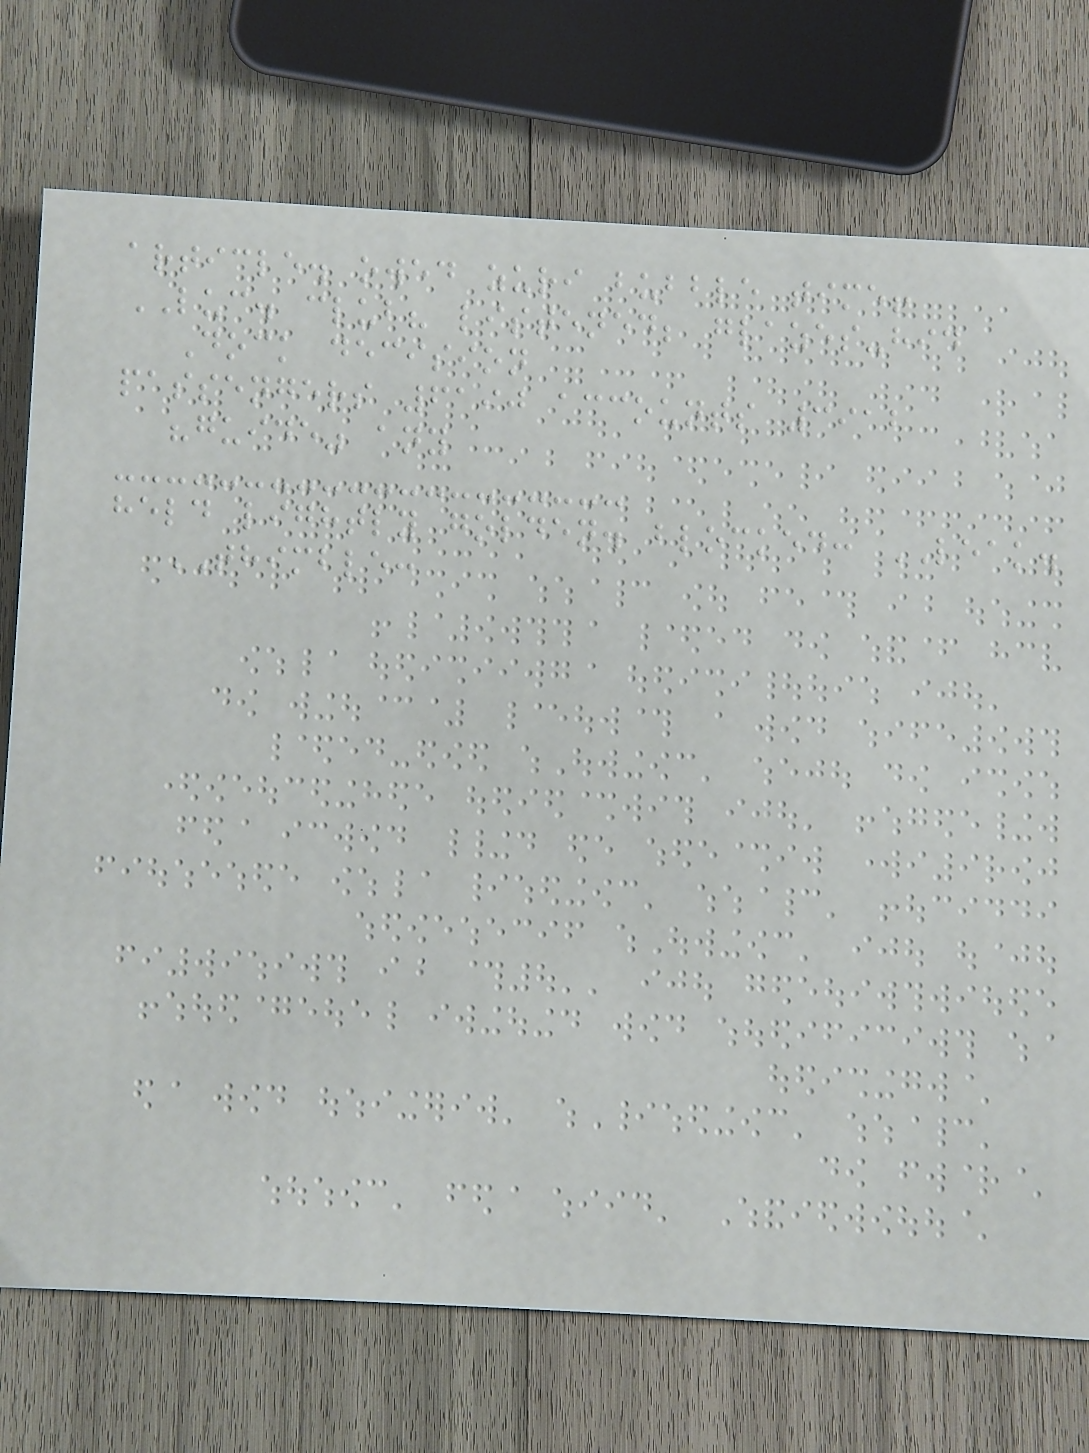article. owed zuri bubble time!
LUC. club? listened; glazes-hid
Dock decision
passengers 6190 accounts 3912
"guide" any
held lightly golden. blocked: LEAK.
THIMBLE:
